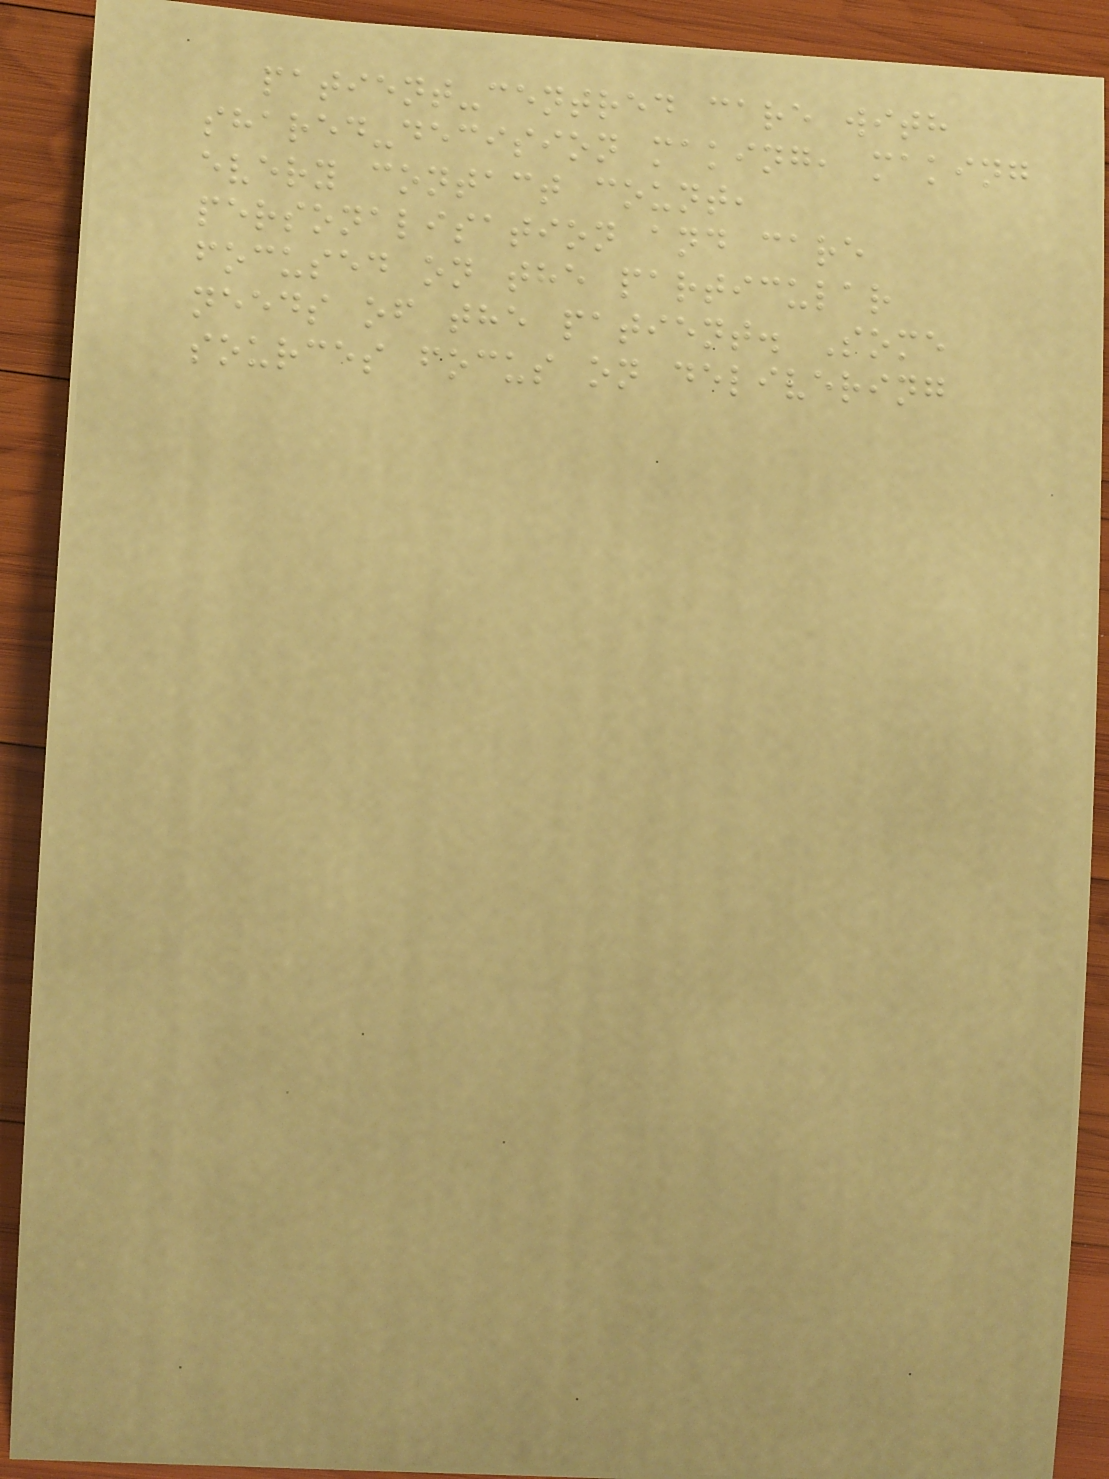patient-centred care with
shared-decision making, making
every contact count,
personalisation and care
focused on the particular
needs of the patient. Some
sources focus on delivering
